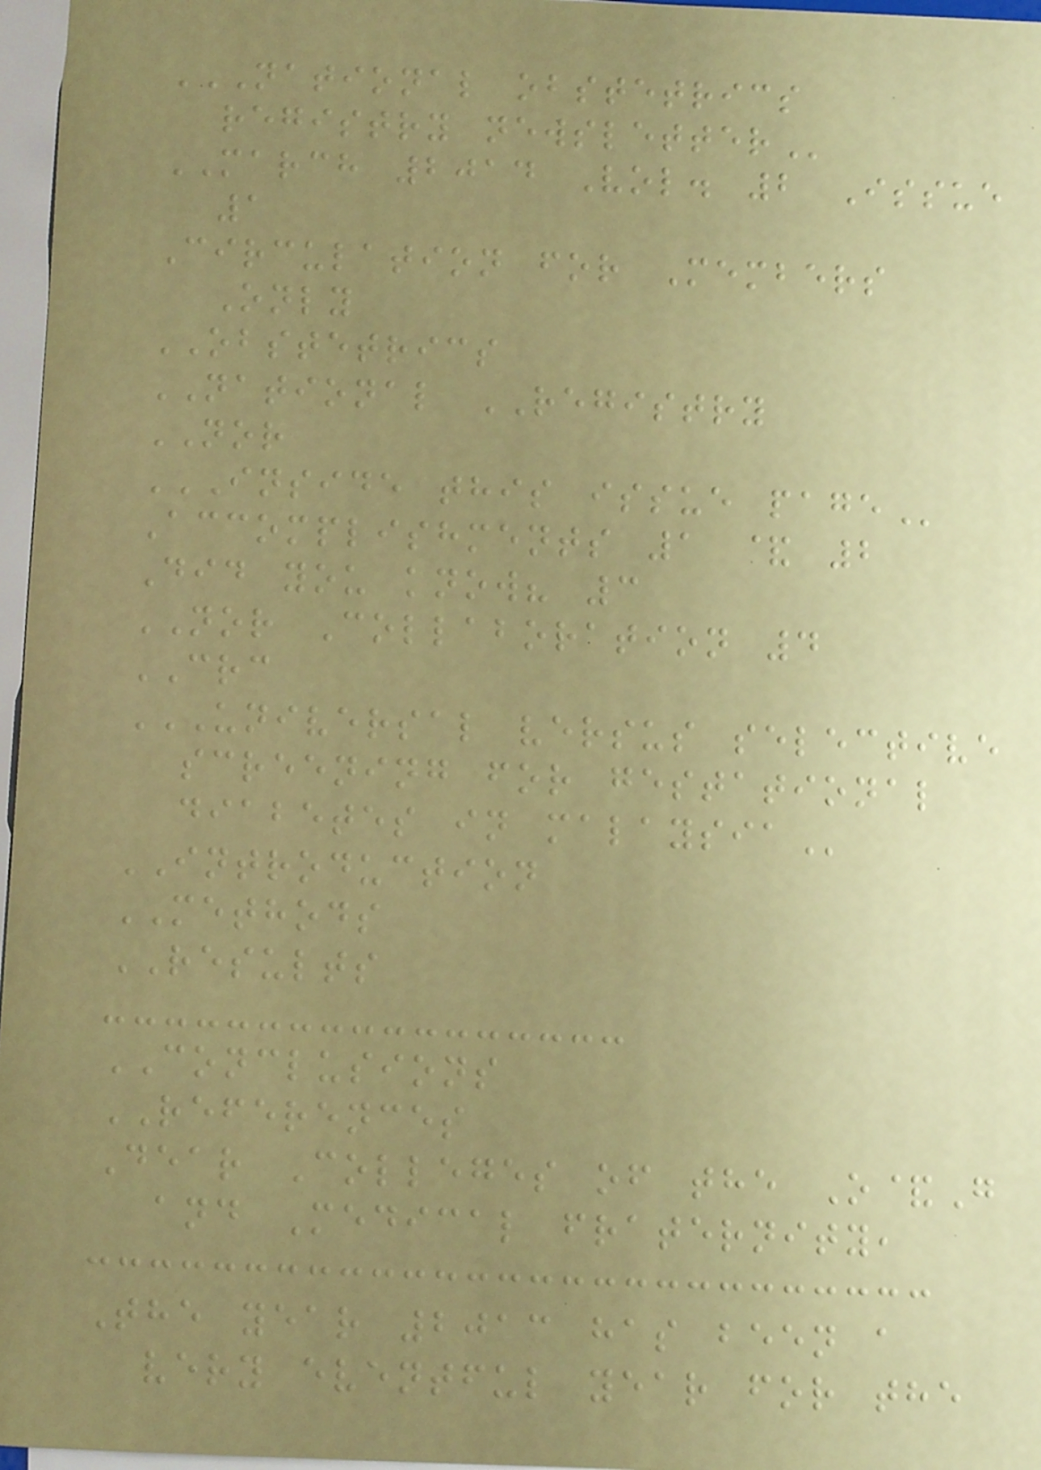NATIONAL OBSTETRICS
REGISTRY NEWSLETTER
MARCH 2014 Vol. 2 Issue
1
Circulation for Members
Only
OBSTETRICS
NATIONAL REGISTRY
NOR
INSIDE THIS ISSUE PAGE
Accomplishments 1 & 2
Did you know? 3
NOR Collaboration 4
CRC
UNIVERSAL VERSUS SELECTIVE
SCREENING FOR GESTATIONAL
DIABETES IN MALAYSIA
INTRODUCTION
METHODS
RESULTS
CONCLUSIONS
REFERENCES
Dear Colleges of the O&G
and Medical fraternity,
The year 2013 has been a
very eventful year for the
